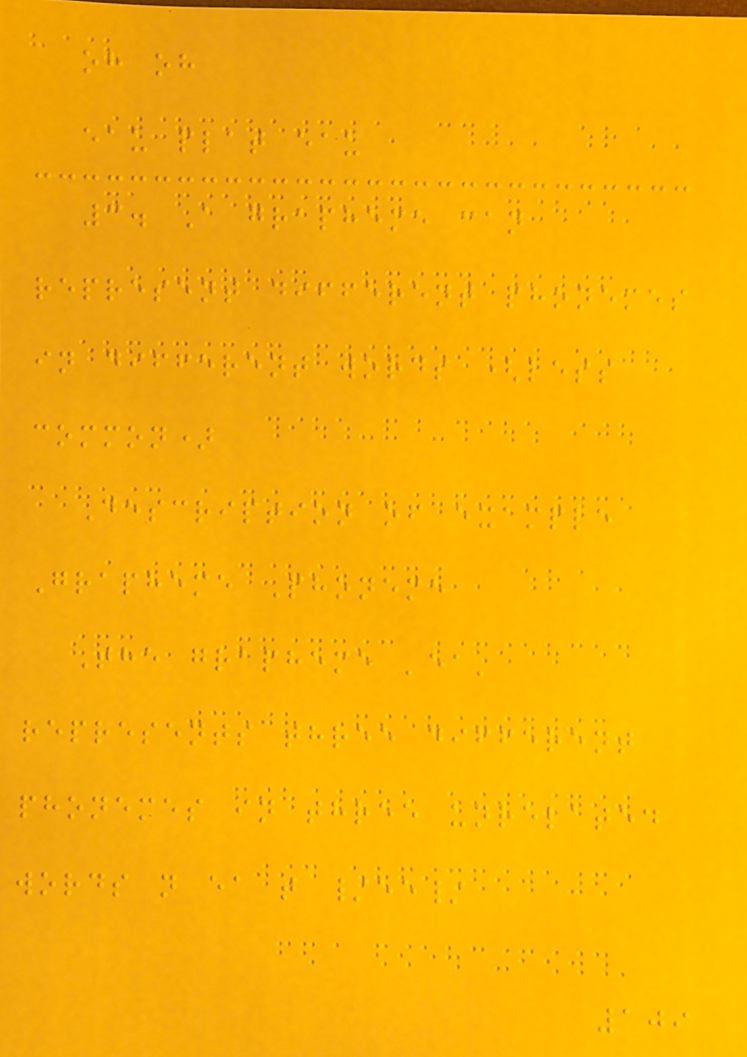oh oh
eau plat eau
3. A grapheme can
represent different phonemes
in different words (less
common)
Description of example
Grapheme Phoneme
The grapheme 'ea'
represents three different
phonemes in three unrelated
words n ea t /ee/
109
